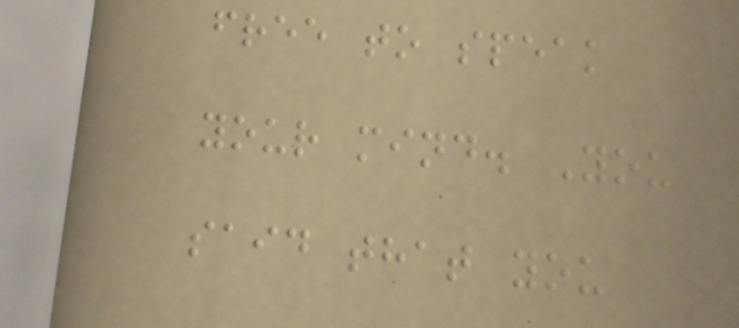free to speak
your mind. You
said that you
